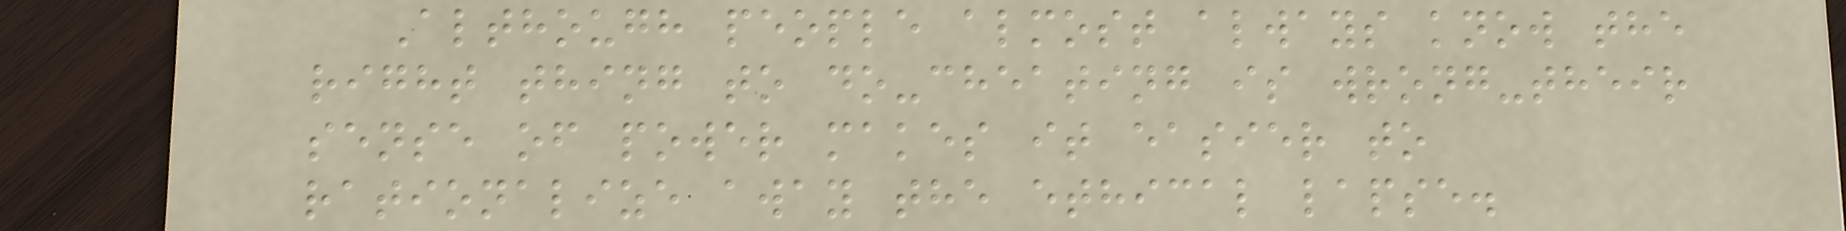Although people almost always know the
right thing to do-cheating is wrong-their
sense of power makes it easier to
rationalize away the ethical lapse.
